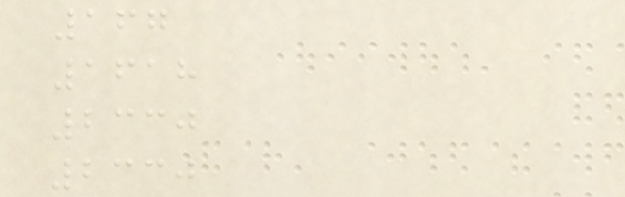167
1618
2330
2330
